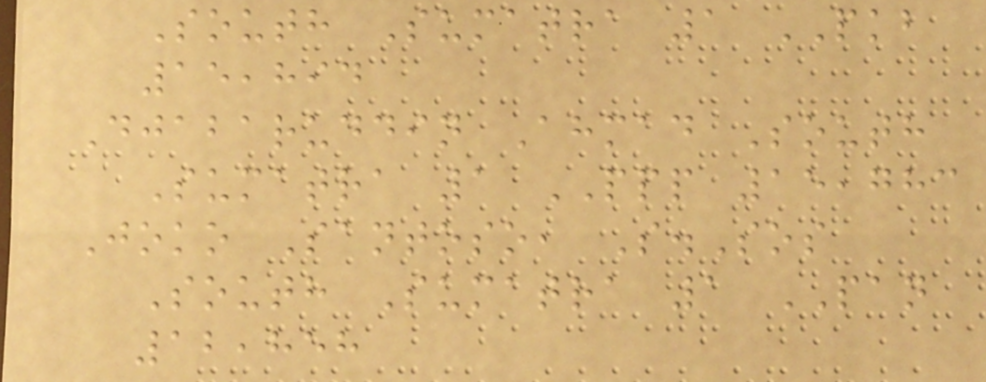South Sumatra 1 PKB
15,894
Djabaruddin Ahmad South
Sumatra 1 PPP 15,783
Joko Santoso, S.Sos
South Sumatra 1 PAN
12,858
